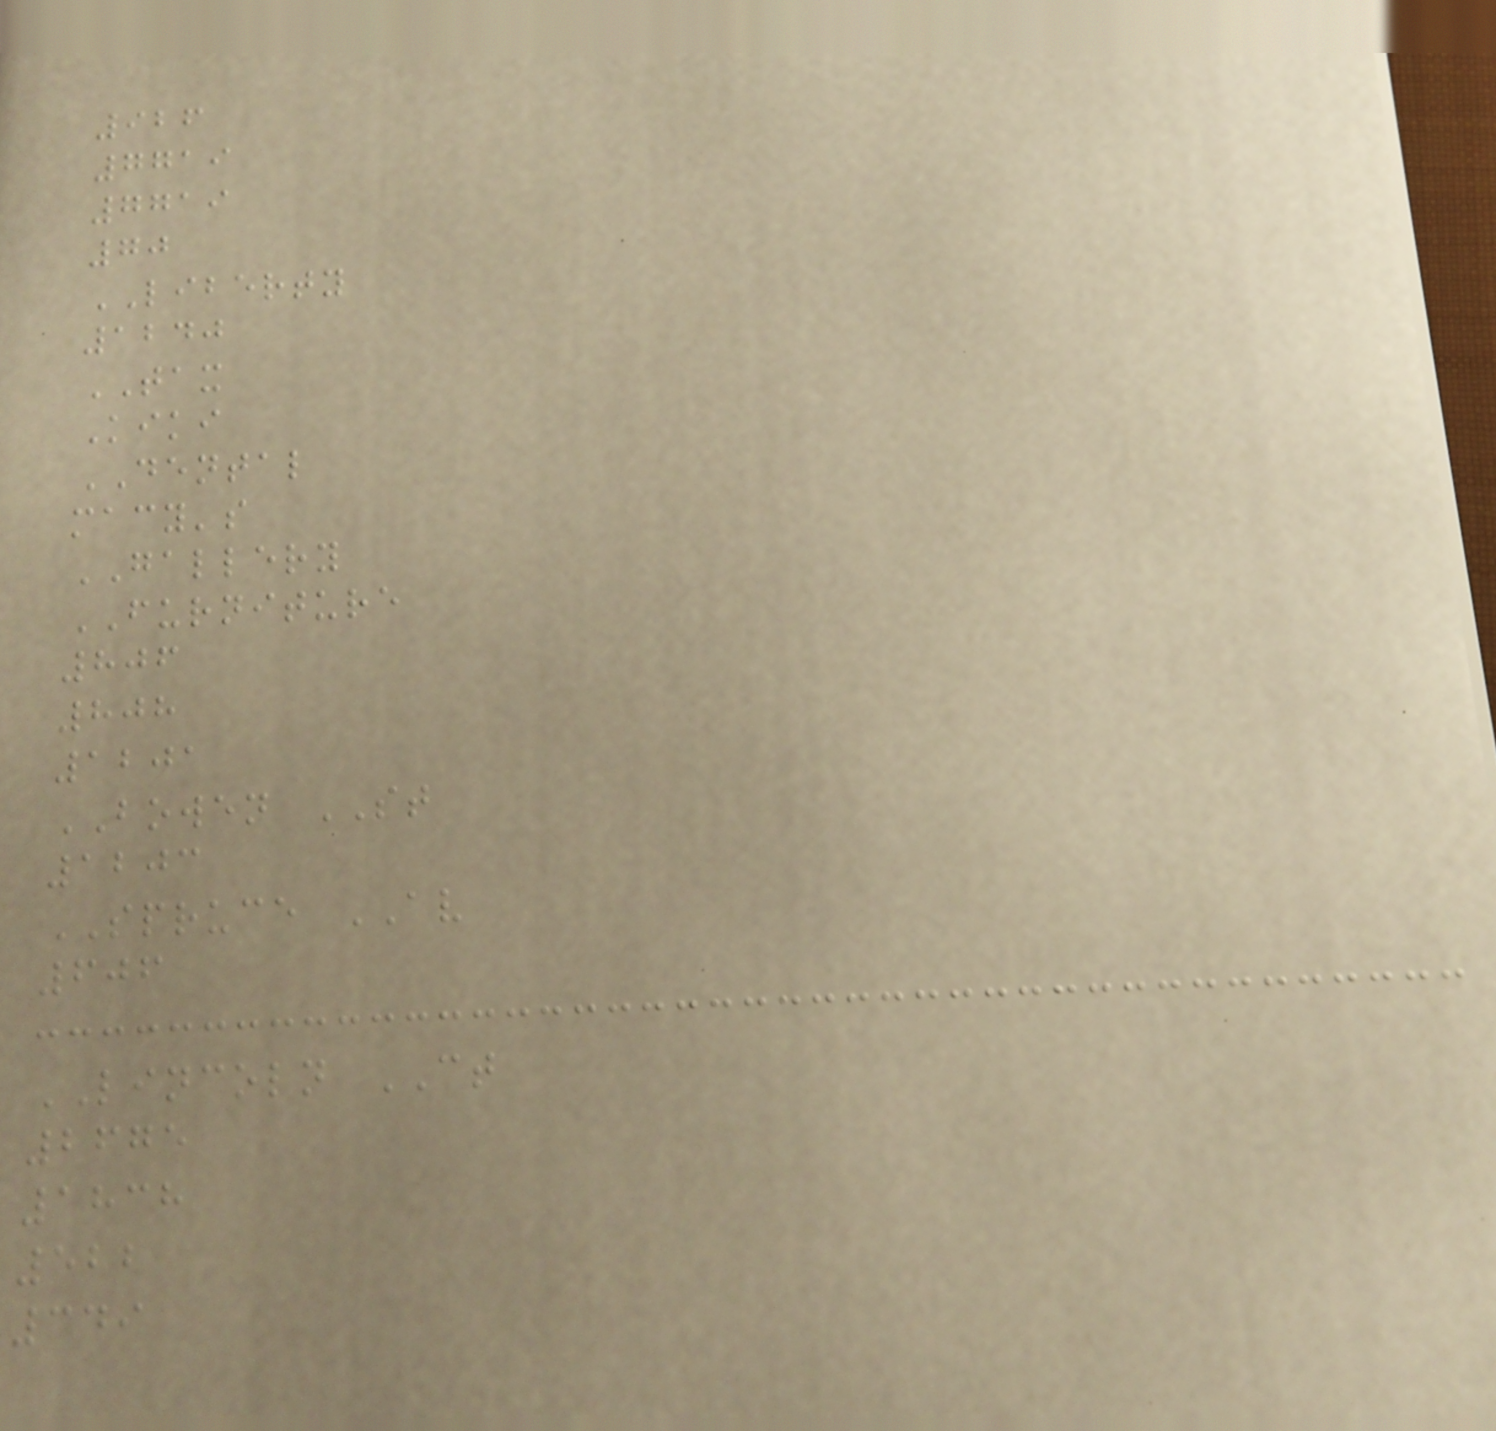926
7719
7719
70
LIBERTY
1240
TAX
Kiki
DENTAL
macy's
GALLERY
FURNITURE
806
808
1201
BOWEN ST
1203
SPRUCE AV
606
LINCOLN CT
2675
1838
522
349
